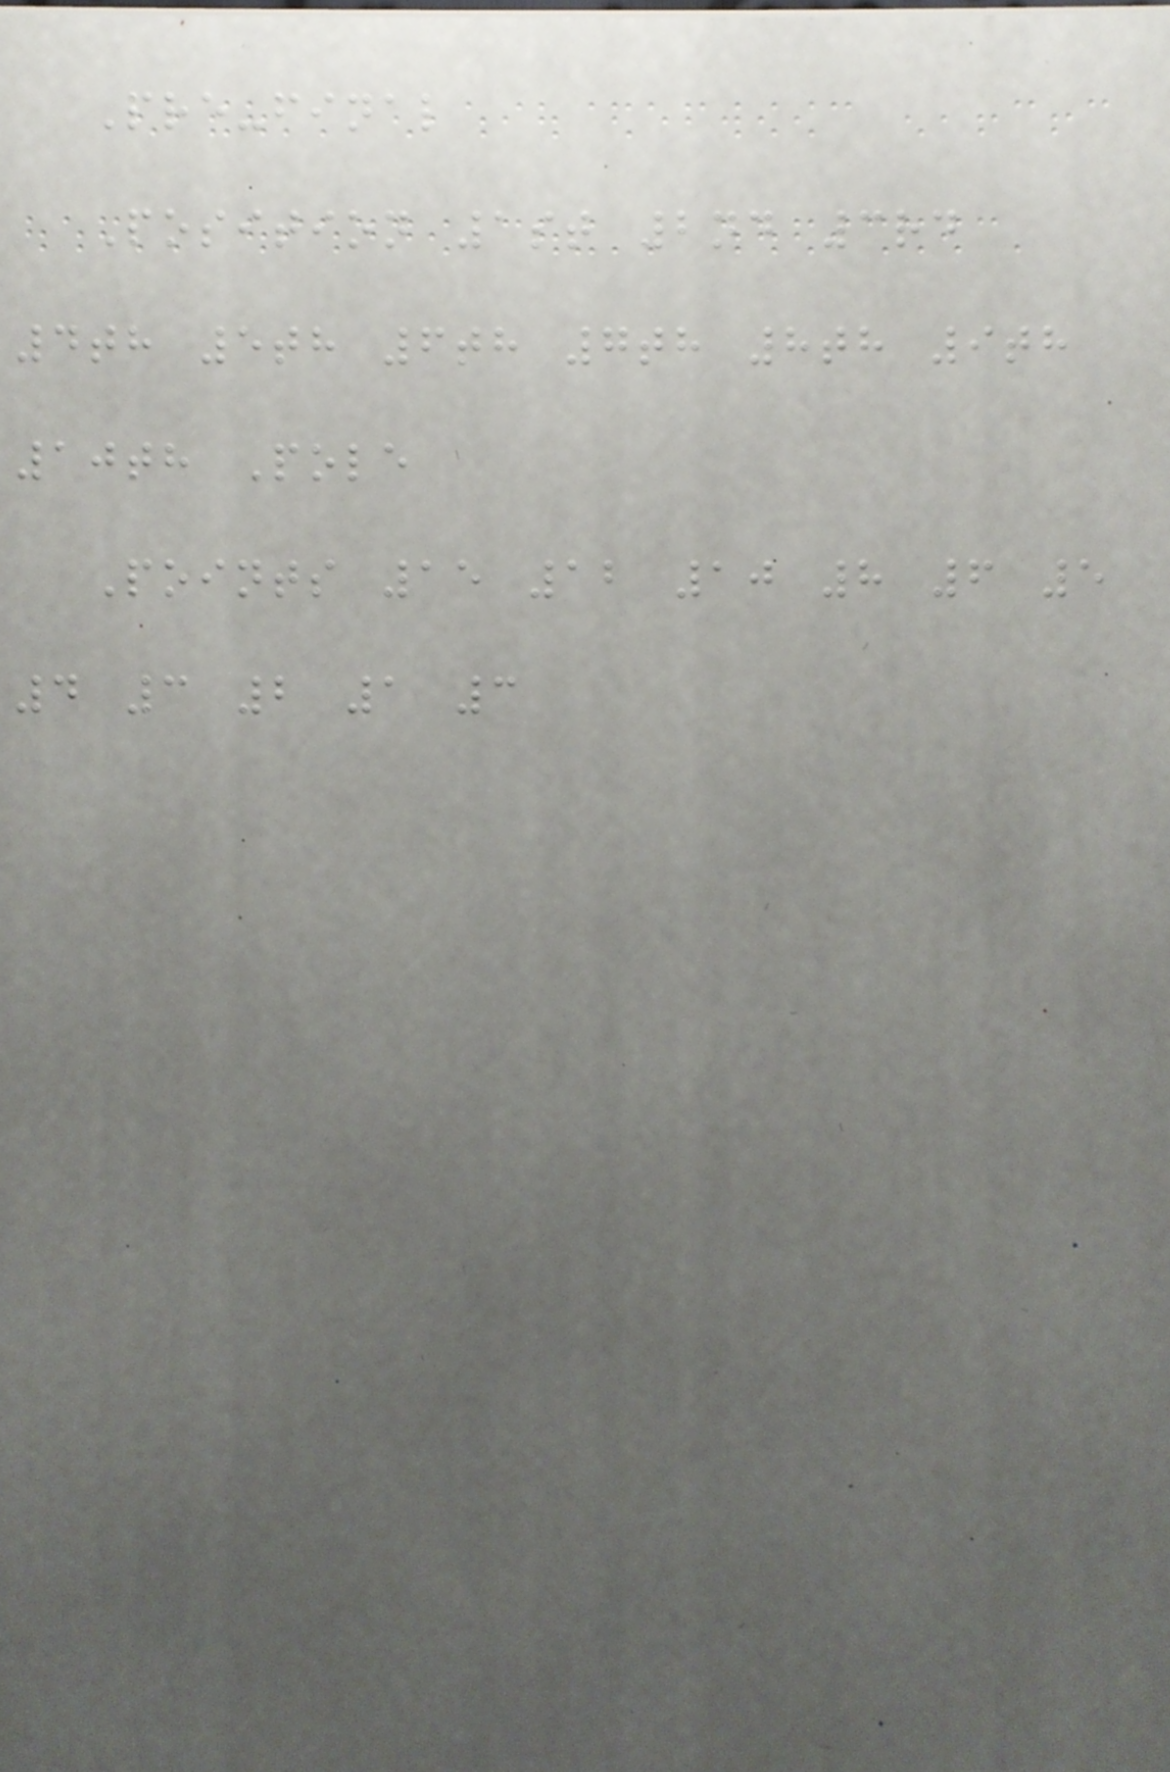Pre-final
Position 1st 2nd 3rd
4th 5th 6th 7th 8th 9th
10th Pole
Points 15 12 10 8 6 5
4 3 2 1 3
